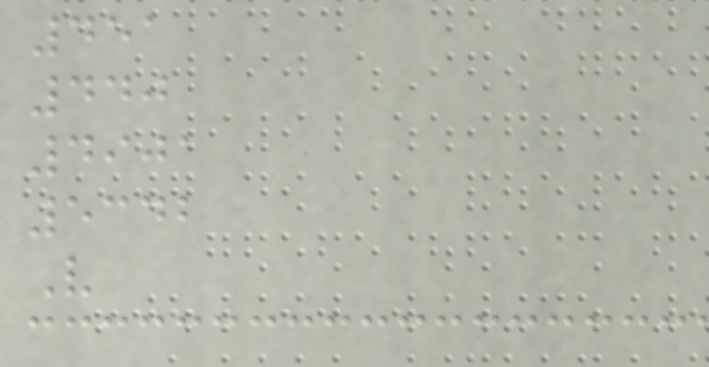451
440
4901
5342
V
